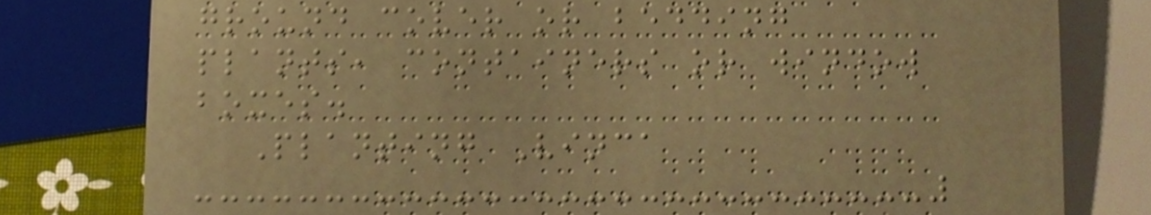ground cover or bedding
plants, containers or window
boxes.
Planting Vinca
